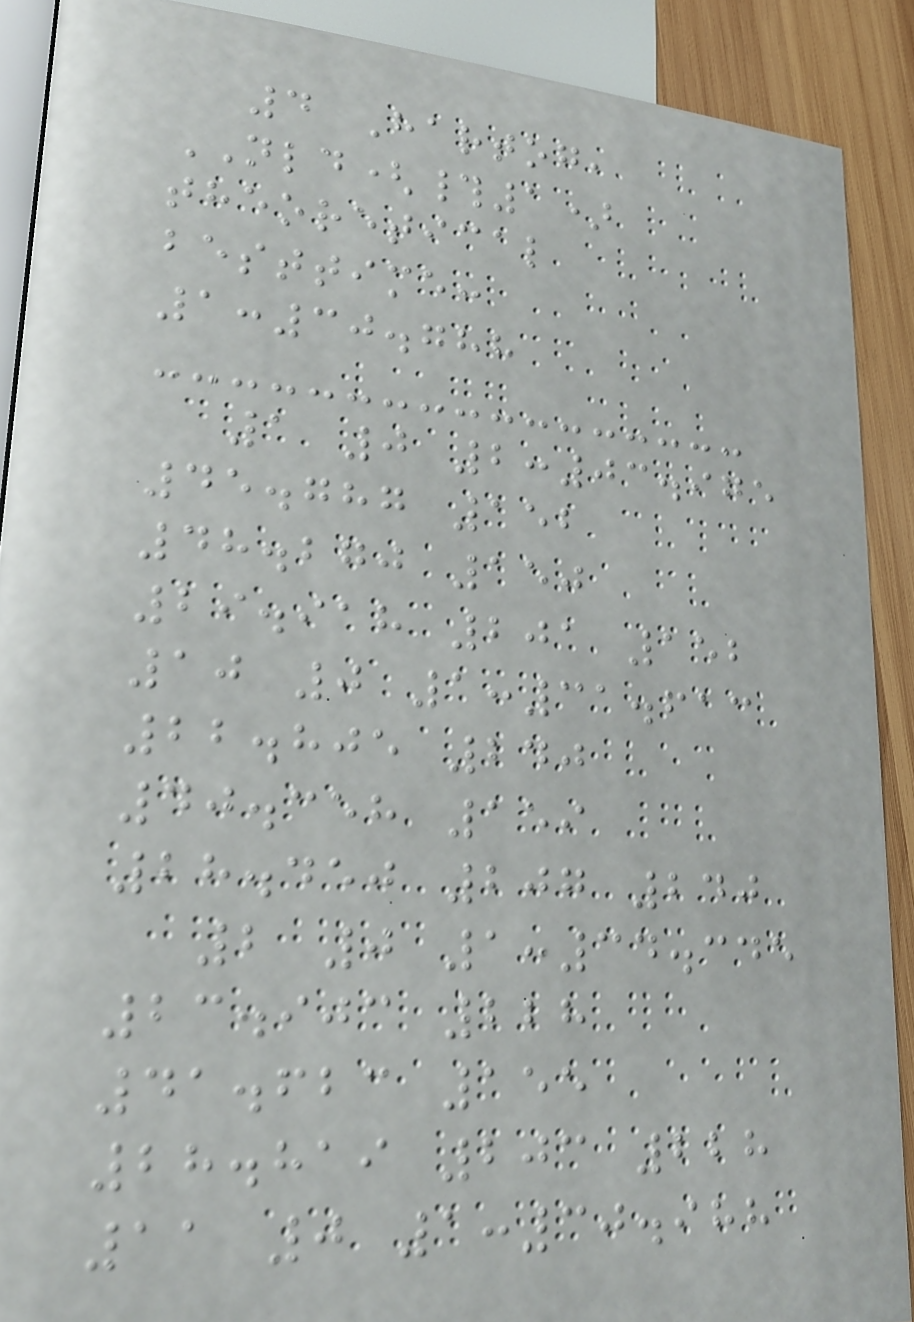4 Hartog,
NLD(#1)
theoretical
besttime:
1:30.788
1 0 2:03.975
45.787 152
48.270 150
29.918 201 152
10 0 1:31.613
22.805 240
40.358 159
28.450 207 240
2 0 1:34.345
23.903 228
41.623 155
28.819 203 228
11 0 1:30.988
